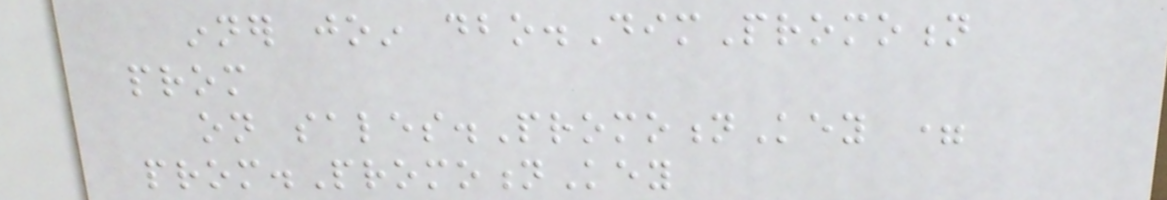inner join dbo.DimPromotion
prom
on sales.PromotionKey =
prom.PromotionKey
